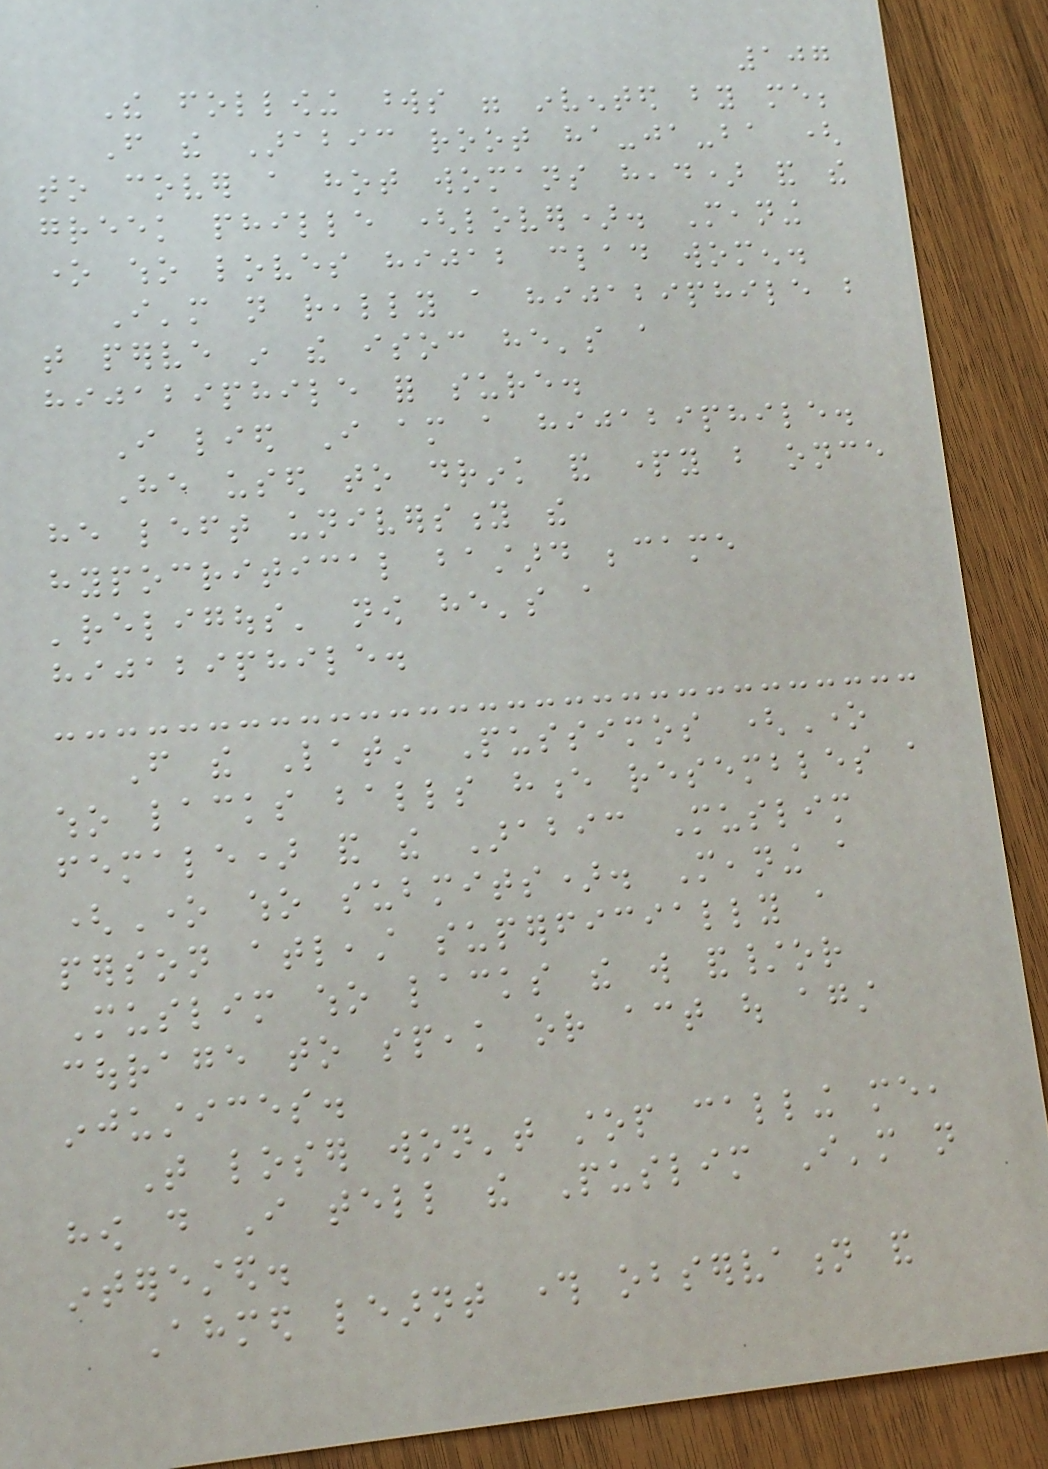107
The following words were invented by me;
From the Arabic root ha-ja-ba (
to cover a hot womans head) and the
greek phille (lover). Meaning
one who loves hijab clad women.
I'm not really a hijabiphile but
that perve in the isoc he's a
hijabiphile for sure.
I lied I am a hijabiphile.
He used to drink and party but once
he left university the
hypocritical bastard became
'religous' now he's a
hijabiphile.
From the Latin Pussimos (One
who lacks balls hence resembles a
female) and the Arabic Muslim
(One who submits). Meaning a
person atleast superficially a
Muslim who lacks the will and/or
courage to speak or act out against
injustices.
That loser won't stop calling me,
how do I tell the Puslim I'm not
interested.
Ahmed learnt through observation and
